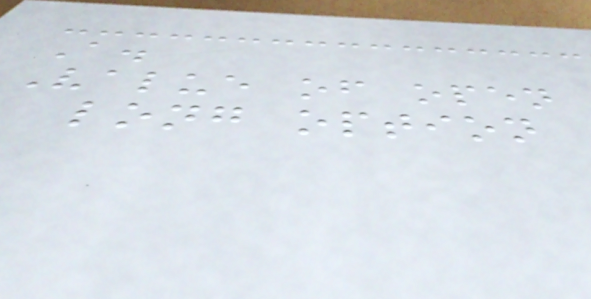A.
Value of open
long option
